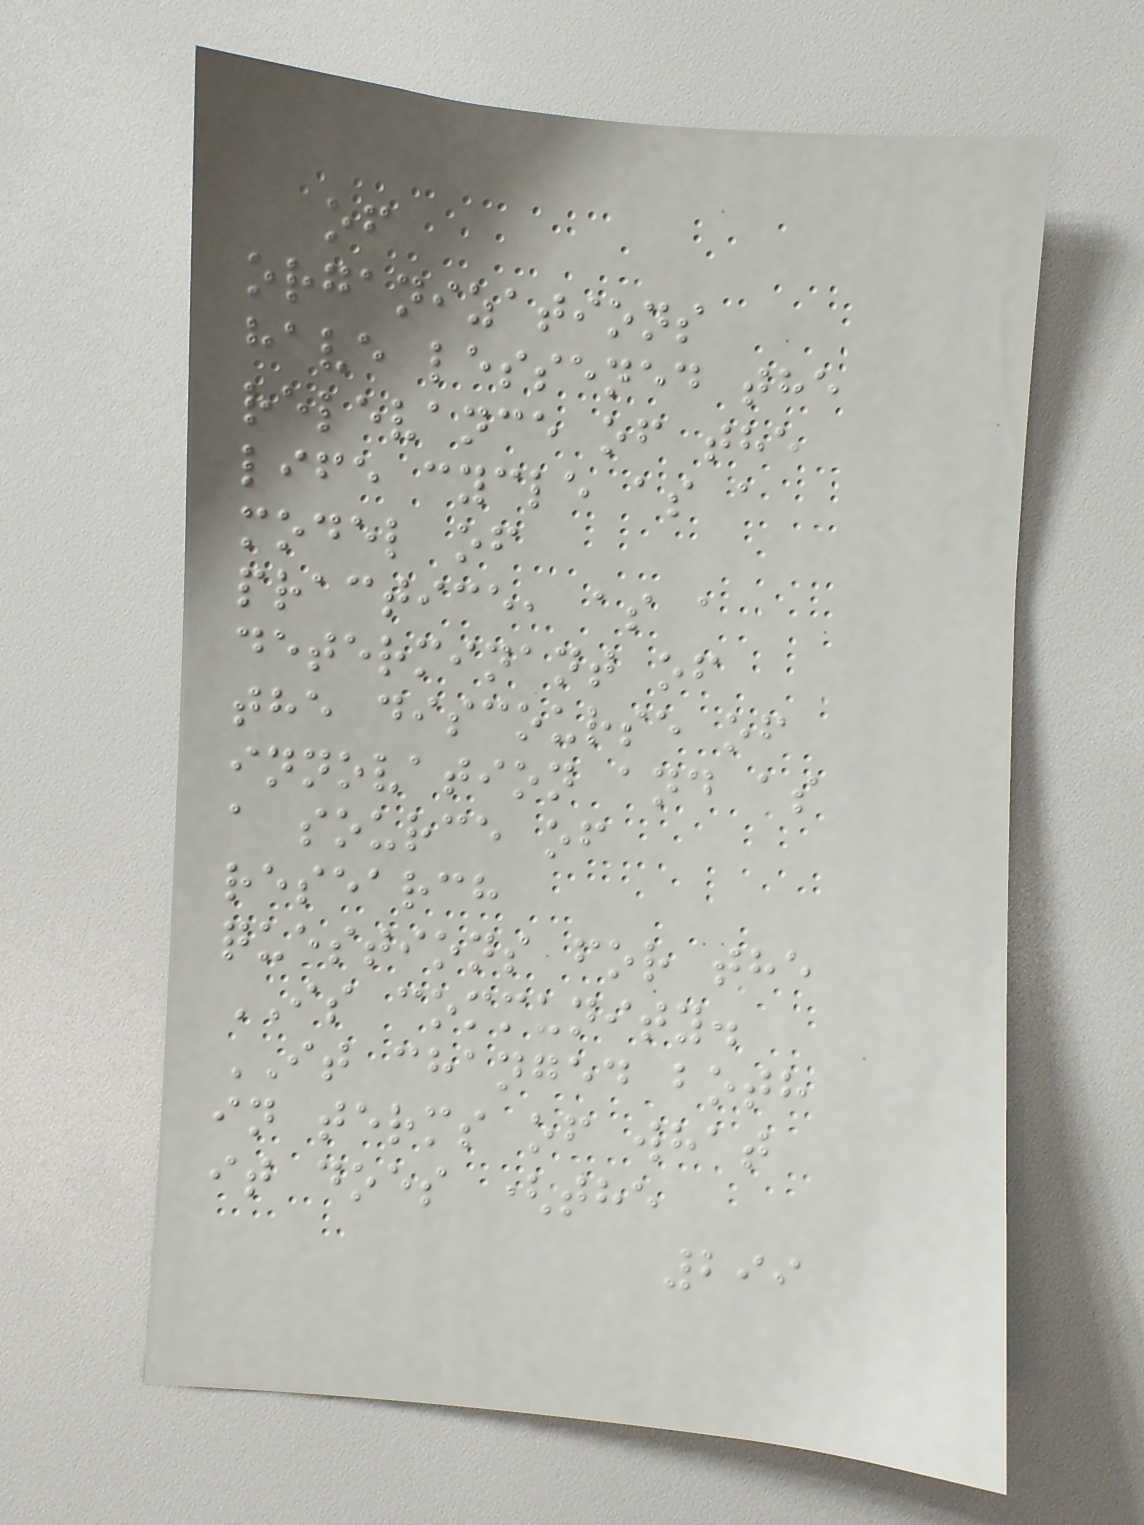of
organizations
have lessened the
relevance of the
life cycle as a
model of
practice, as a
determinant of
the discourse of
innovation and as
a source of
research
questions for the
IS community.
IT changed both
in terms of what
it does (the
299
